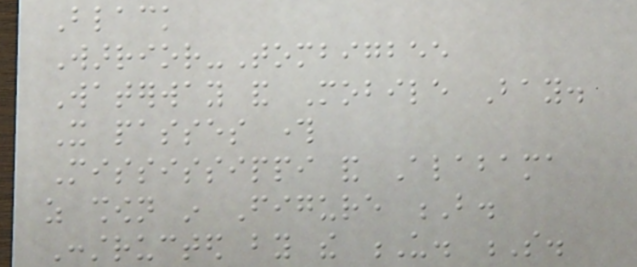Black
Warrior-Tombigbee
Waterway and Mobile Bay.
It passes through
Mississippi and Alabama
as shown in Figure B.
Constructed by the U. S.
